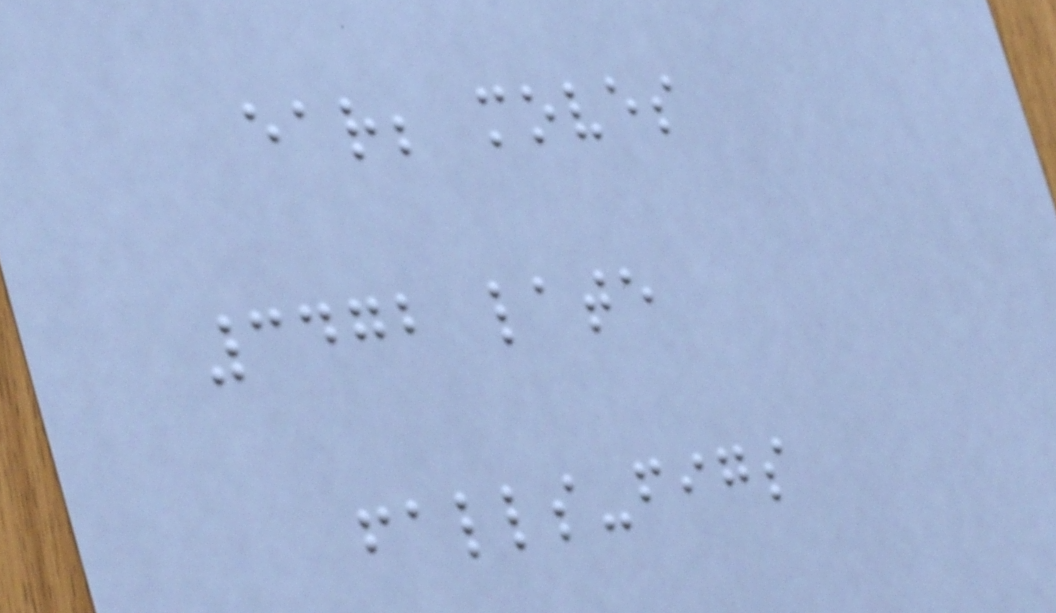ear; moves
3472 late
falls-figs
